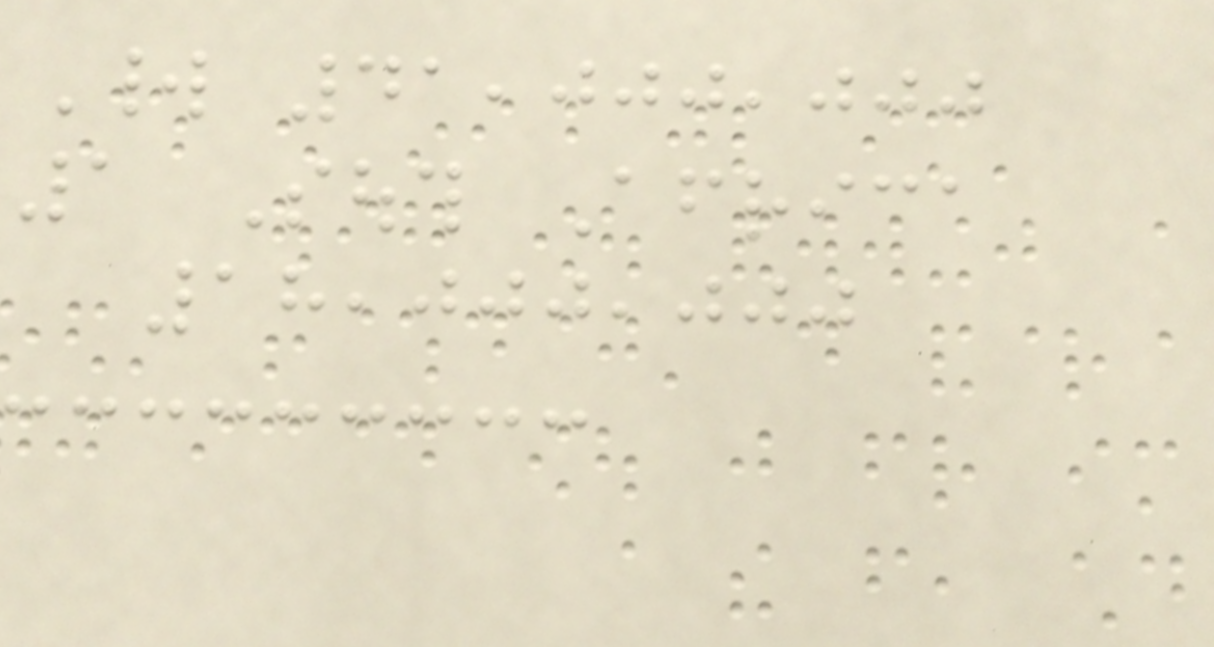World 41,000,000
1 South Africa
18,000,000
